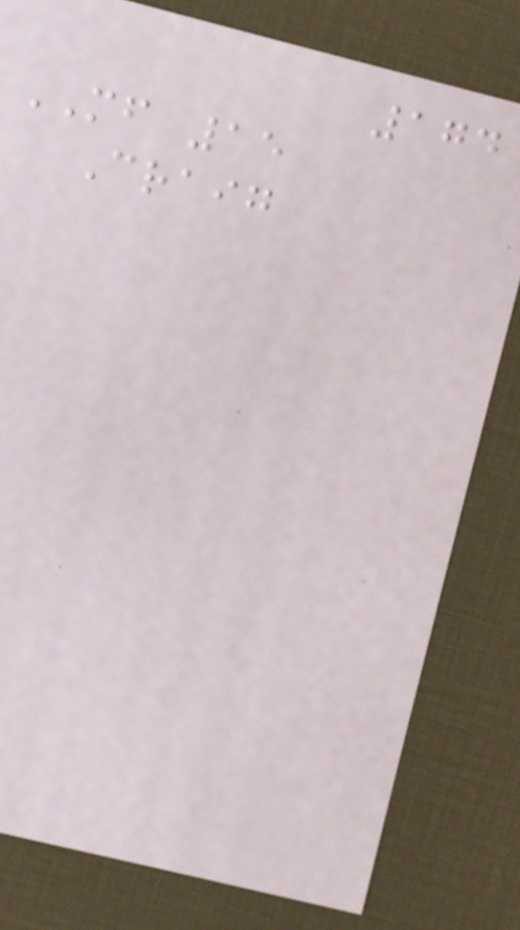174
MF 15
Craig
